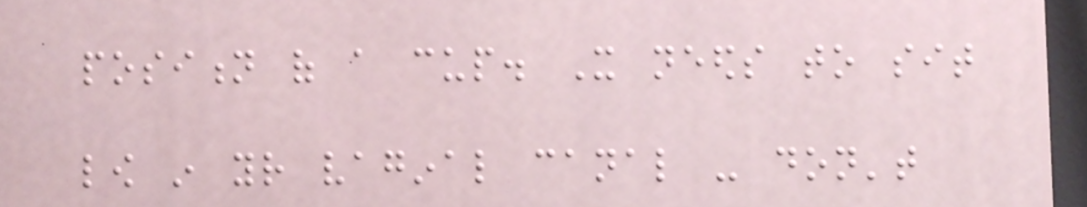position of a cup. It needs to sit
low in your vaginal canal - don't
